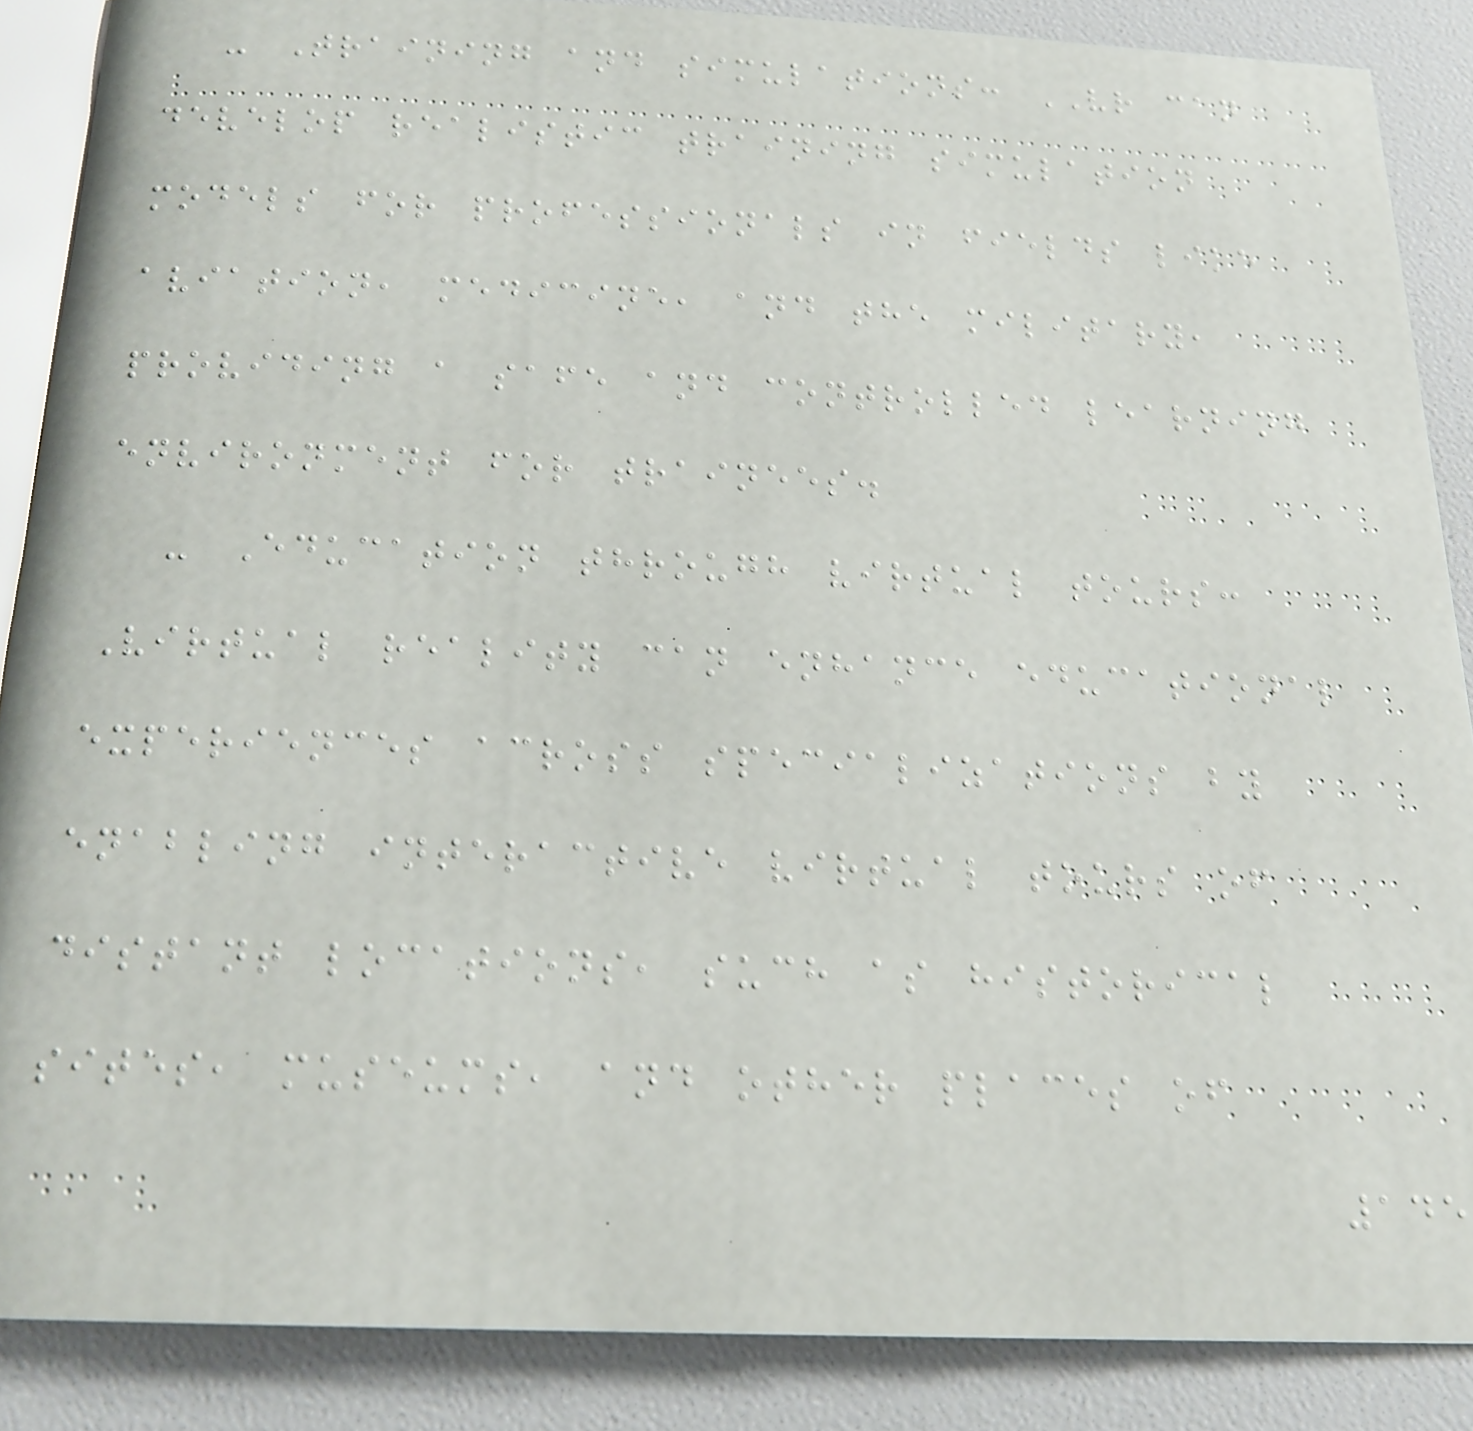- Training and simulations: VR can
develop realistic training simulation
models for professionals in fields like
aviation, medicine, and the military,
providing a safe and controlled learning
environment for trainees.
- Education through virtual tours:
Virtual reality can enhance educational
experiences across specializations by
enabling interactive virtual tours of
distant locations, such as historical
sites, museums, and other places of
145
